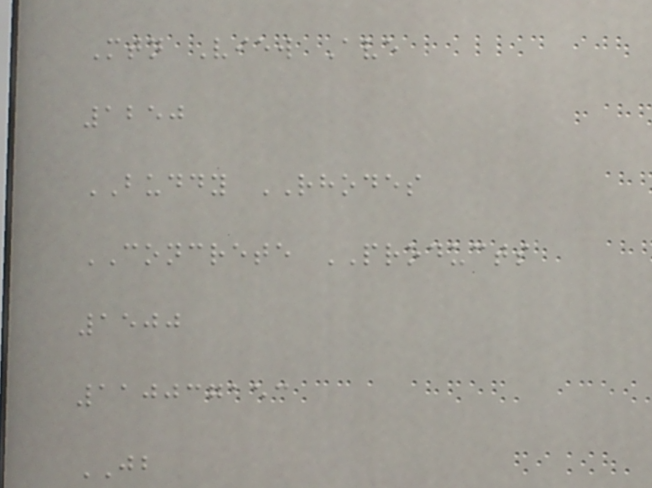Mtn View Ave
1250
BUDDY RHODES
CONCRETE PRODUCTS
1500
110037153
JB
